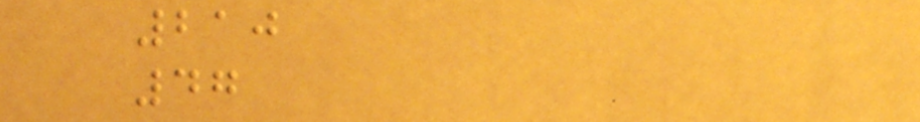210
47
